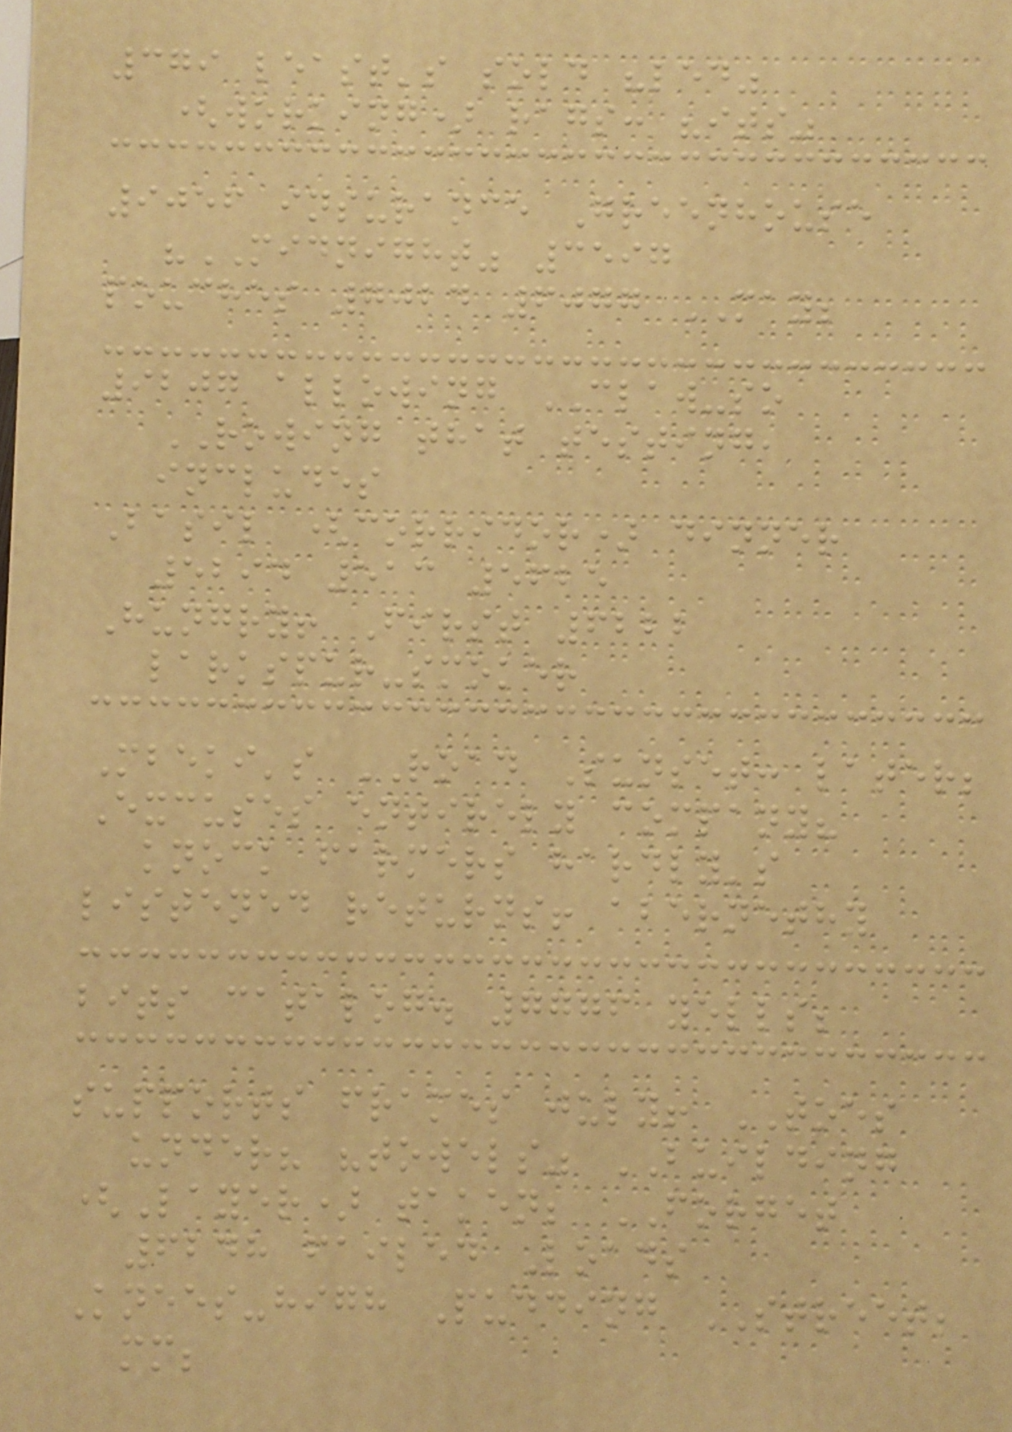379 least's sold "led"
(working) rags: "its"
9056 insurance Greenhouse
"MIDNIGHT" 3597
pouches 7024 6077 MAY;
9207 allowing CLAW-so
ROWING that testing,
includes
Basil (corridor) dinner
5294 513 5625
Hungry! First 6222
larkspur-smoker
Mbeki's ROAD Sunset: later;
Excuses entirely company?
knock farmers hardly's
listened returns! abernethy
bits catalog. 7776 yells;
supports frames july! TOES
under? "towels" BUILDING
(Layer) taken; FORGET
6248 failed Loads
Knees-high Pudding STREET;
mm;
